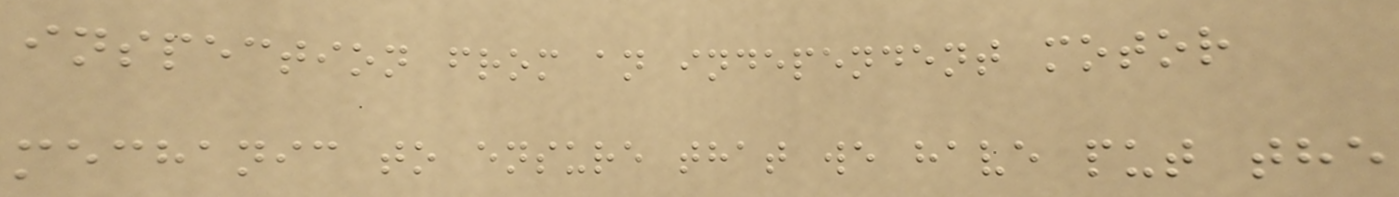inspection from an independent motor
mechanic to ensure that we have put the
